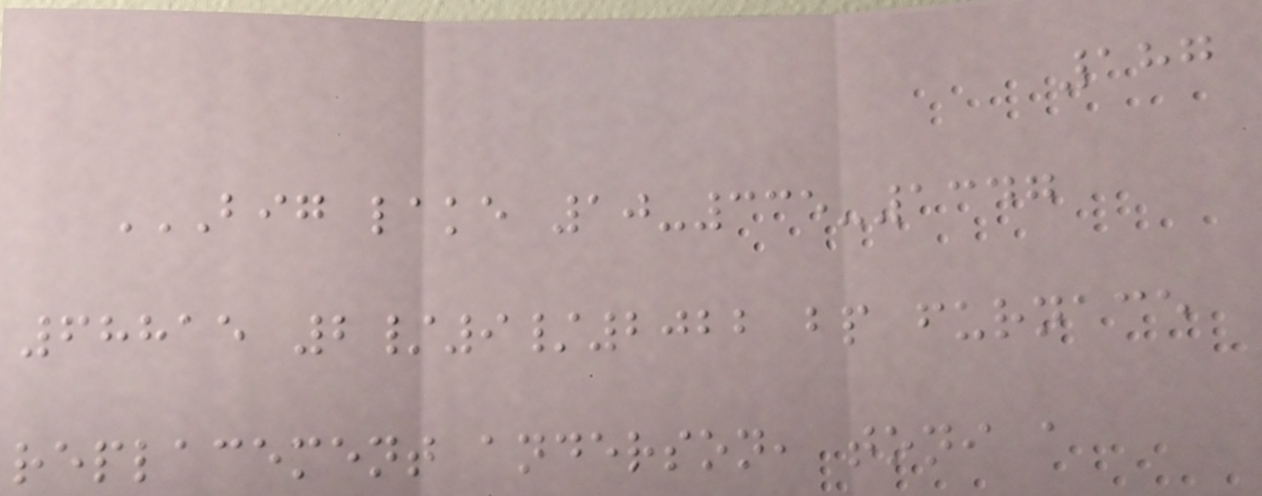187
BIG LAKE 10-335-1347
68815 2/9/2022 BP FURNACE
REPLACEMENT ANDERSON, TONI A
